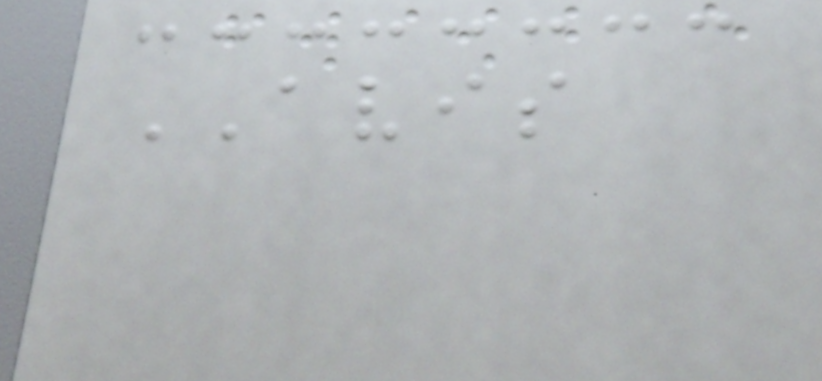AVIS
